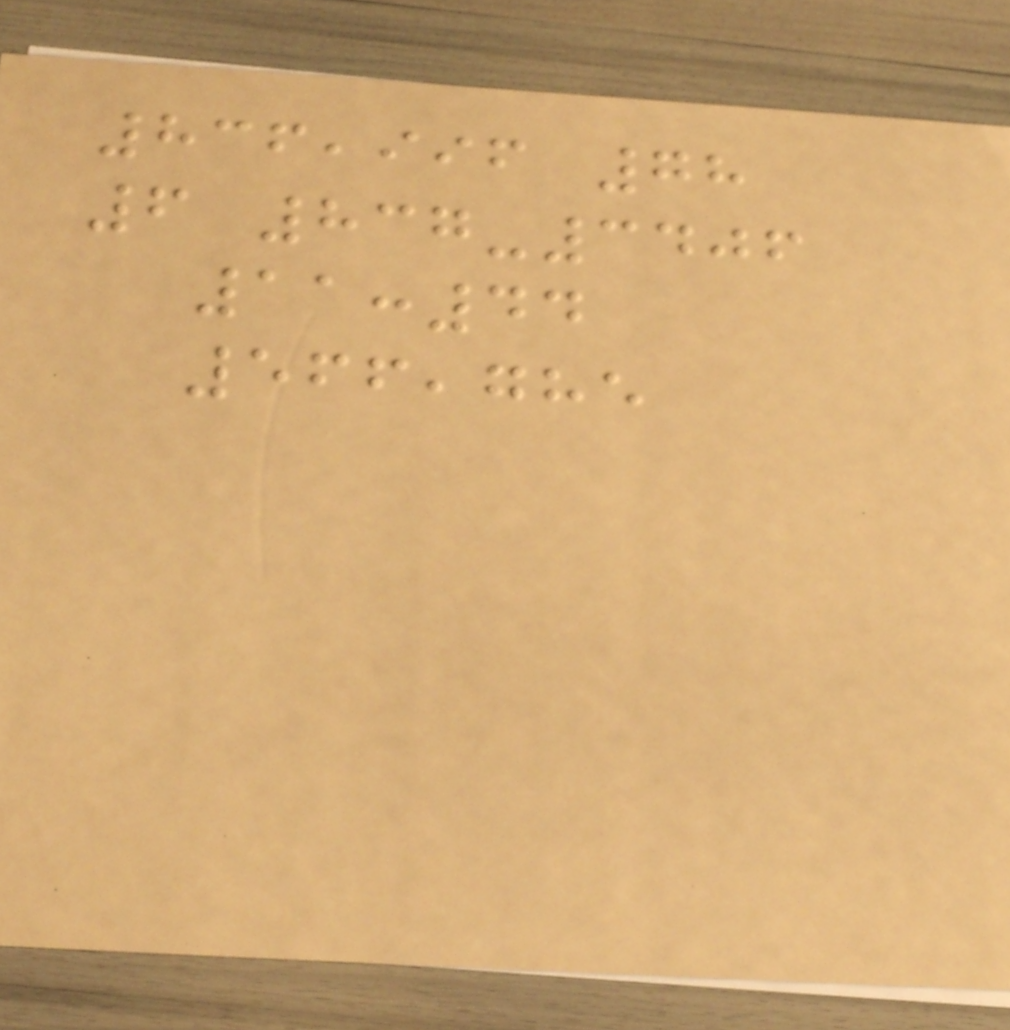836,996 78
6 837-3406
11:44
566,785
